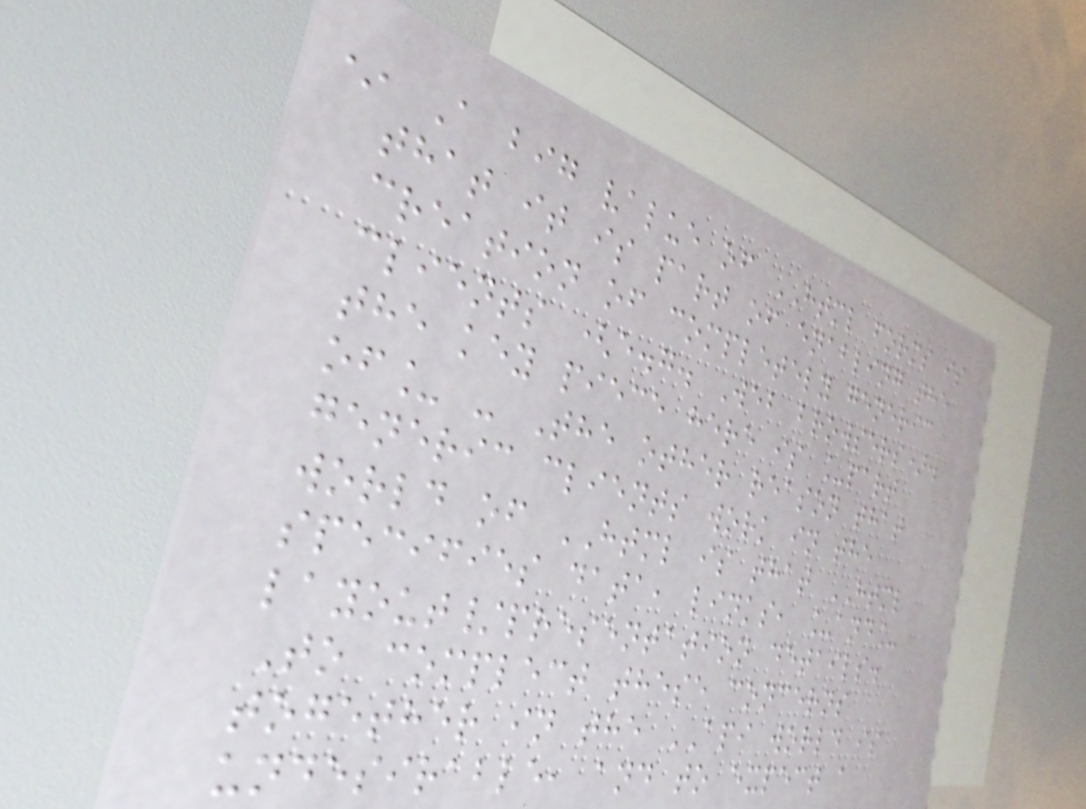* A big value of HTML forms is
that it is part of enabling the
creation of completely generic
clients (e.g. Web browsers).
the key piece here is _part
of_ - The other reason that
generic clients work in the
world of HTML is that HTML
specifies data, links, _and_
layout/presentation details.
To complect these concerns
together in the API world is
undesirable, and to expect a
